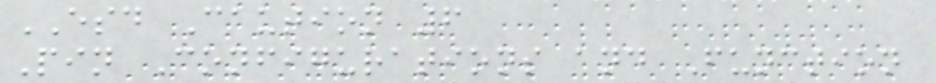ESD Caution 6
Pin Configurations and Function
